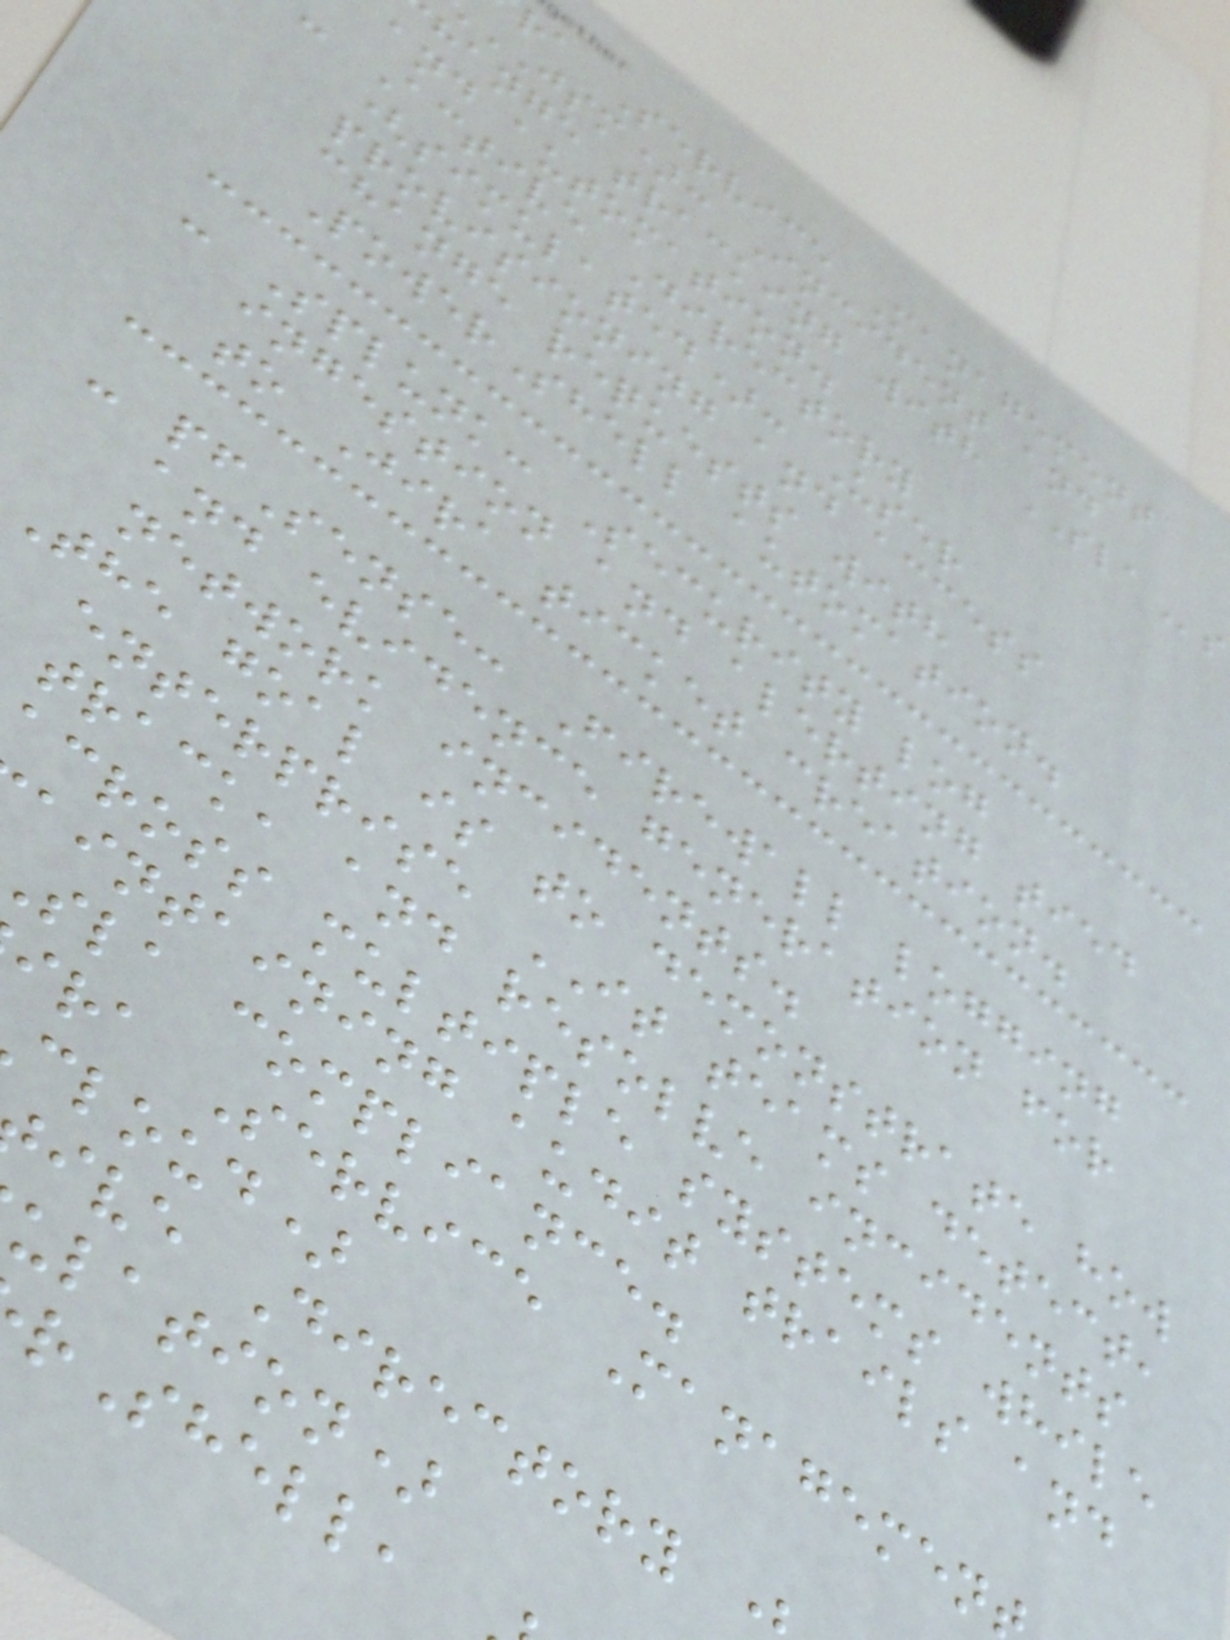ra Service Management
JSM): Incident and
hange tracking with SLAs
and automation.
Active Directory
(simulated): User
provisioning and access
change requests with
PowerShell automation.
- Splunk: Security log
ingestion and alerting tied
to Jira ticket creation.
- pfSense: Firewall logging
and evidence generation for
network incidents.
The goal is to demonstrate how
enterprise IT teams detect,
track, and resolve incidents
across multiple systems while
aintaining audit trails and
sla compliance.
ira Service Managemen
cloud)
ive Directory
ulation)
rShell,
